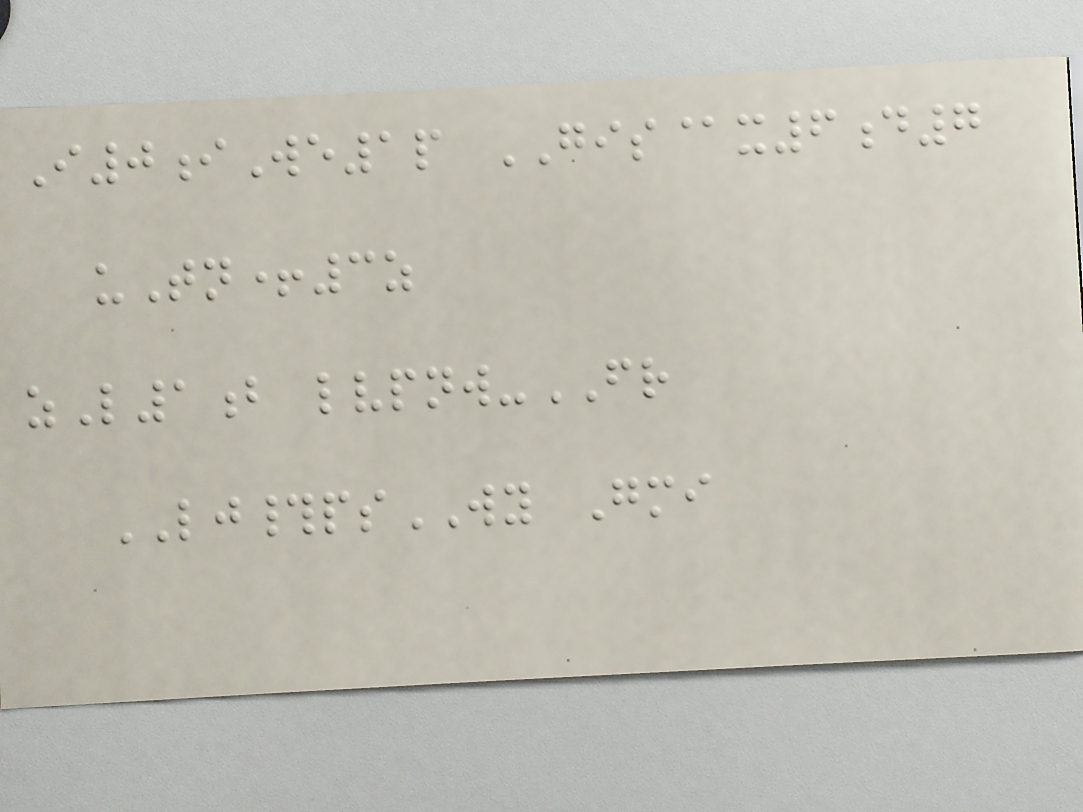I0iWe1p GIS@x6d7
uTn+3z
zL1b lvpnw-FR
LJ#psWY Gmi
